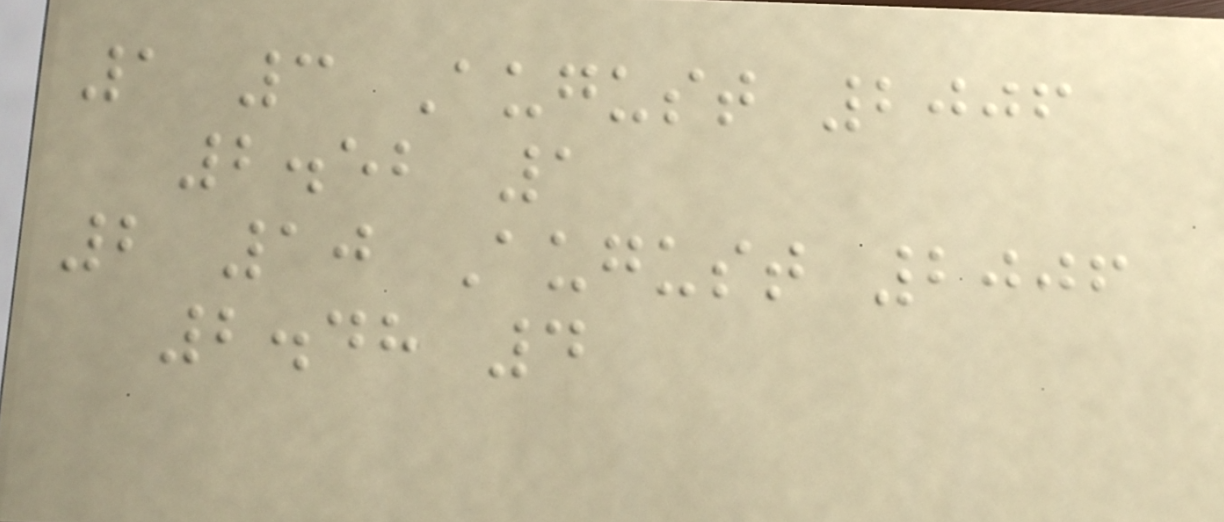1 3 August 2006
2.52 1
2 10 August 2006
2.48 4
